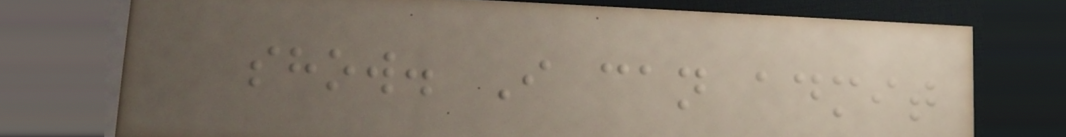show. I can admit
